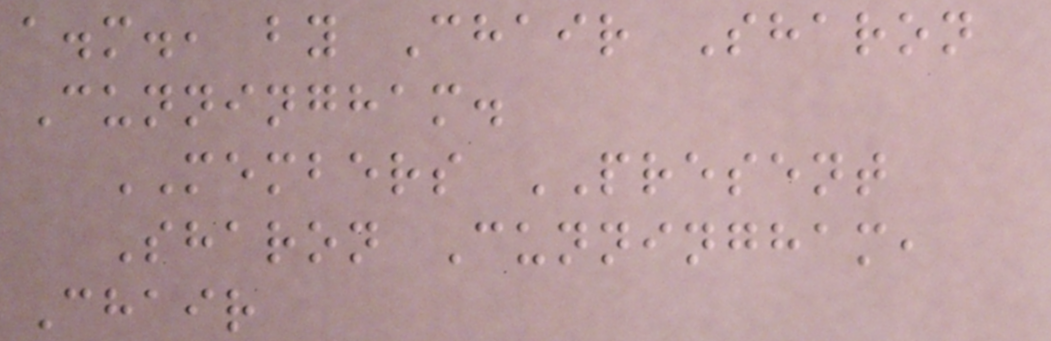a.m., by Chair Sharon
Cunningham.
MEMBERS PRESENT
Sharon Cunningham,
Chair
